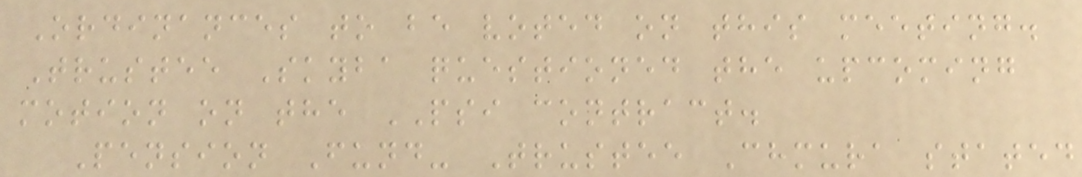Ordinances to be voted on this meeting.
Trustee Skyba questioned the upcoming
motion on the PSI contract.
Pension Fund- Trustee Chmura stated
